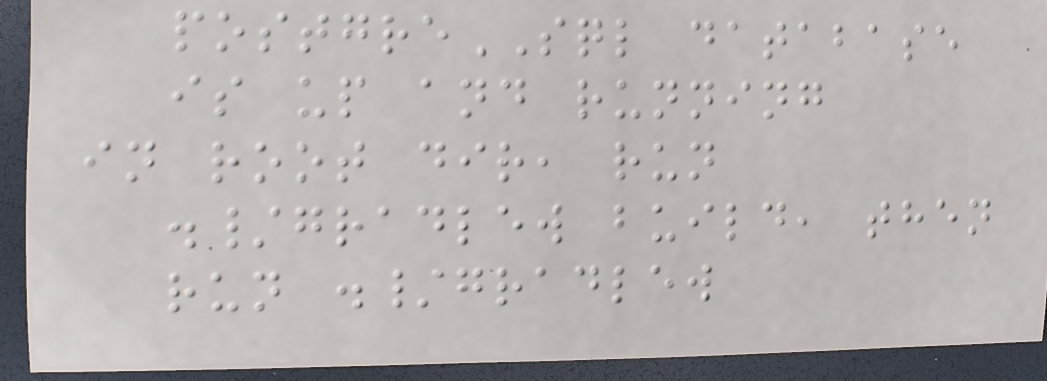postgreSQL database
is up and running
in root dir, run
./gradlew build, then
run ./gradlew
